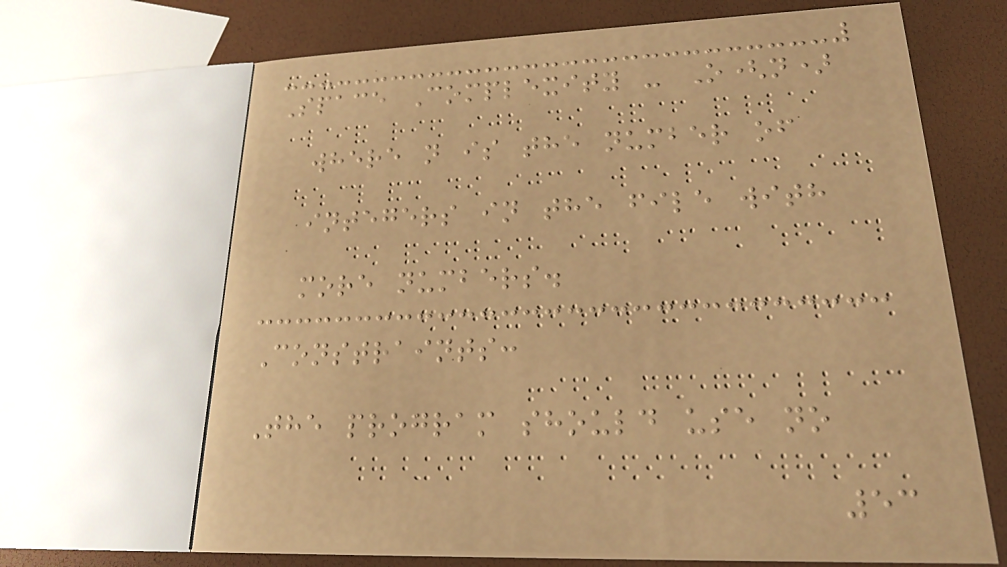Space Complexity - O(n)
where n is the number of
integers in the file with
more numbers.
Constraints:
The program should use no
53
